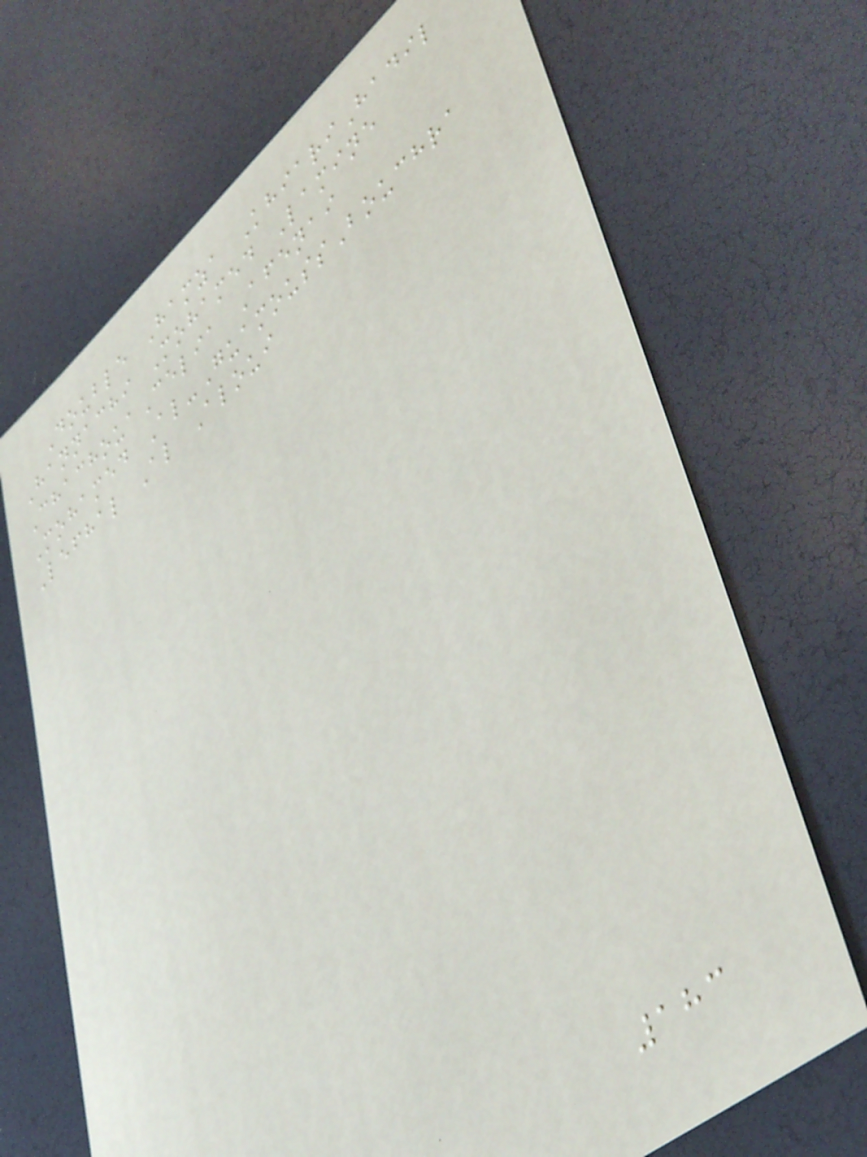Double Hamza KhiariHadil
Hannachi Mohamed Lamine
ChachouaCelia Afenai
Mohamed Al-GuamoussBouchra
Lefhal Al Aloui
183
